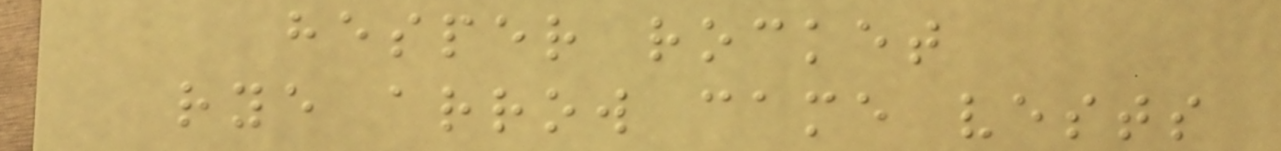hesper rocket
rye arrow came vests
